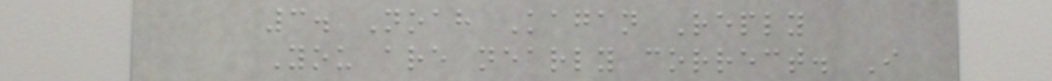3. Noah Kagan Reply
You are nearly correct. I
